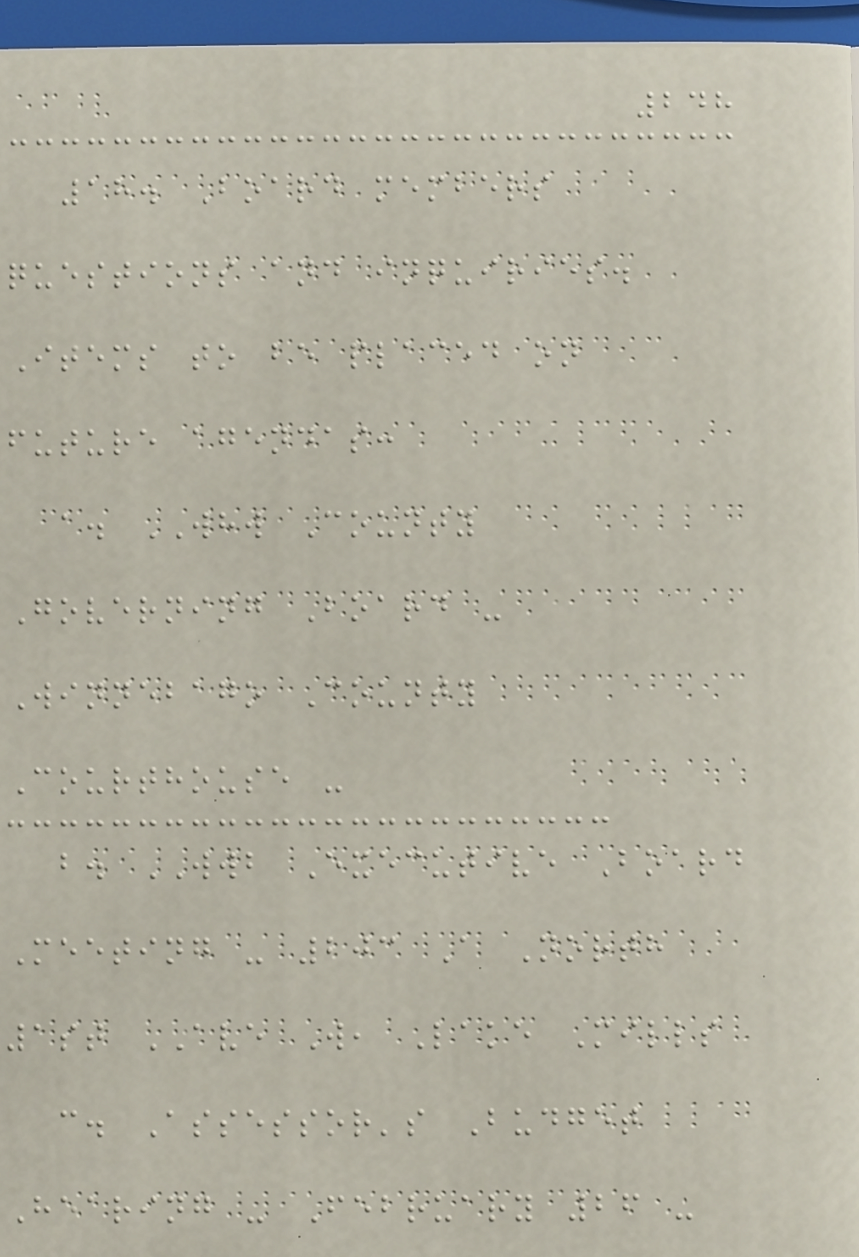248
18. Board members
questions and inquiries.
Items to be placed on
future agendas:
a. WHW County
Governing Board -
Winnebago County
Courthouse -
b. WWB Executive Board
Meeting - 203 A North
1st AVE W, Lake Mills
c. Assessor's Budget
Hearing - February 26 -
